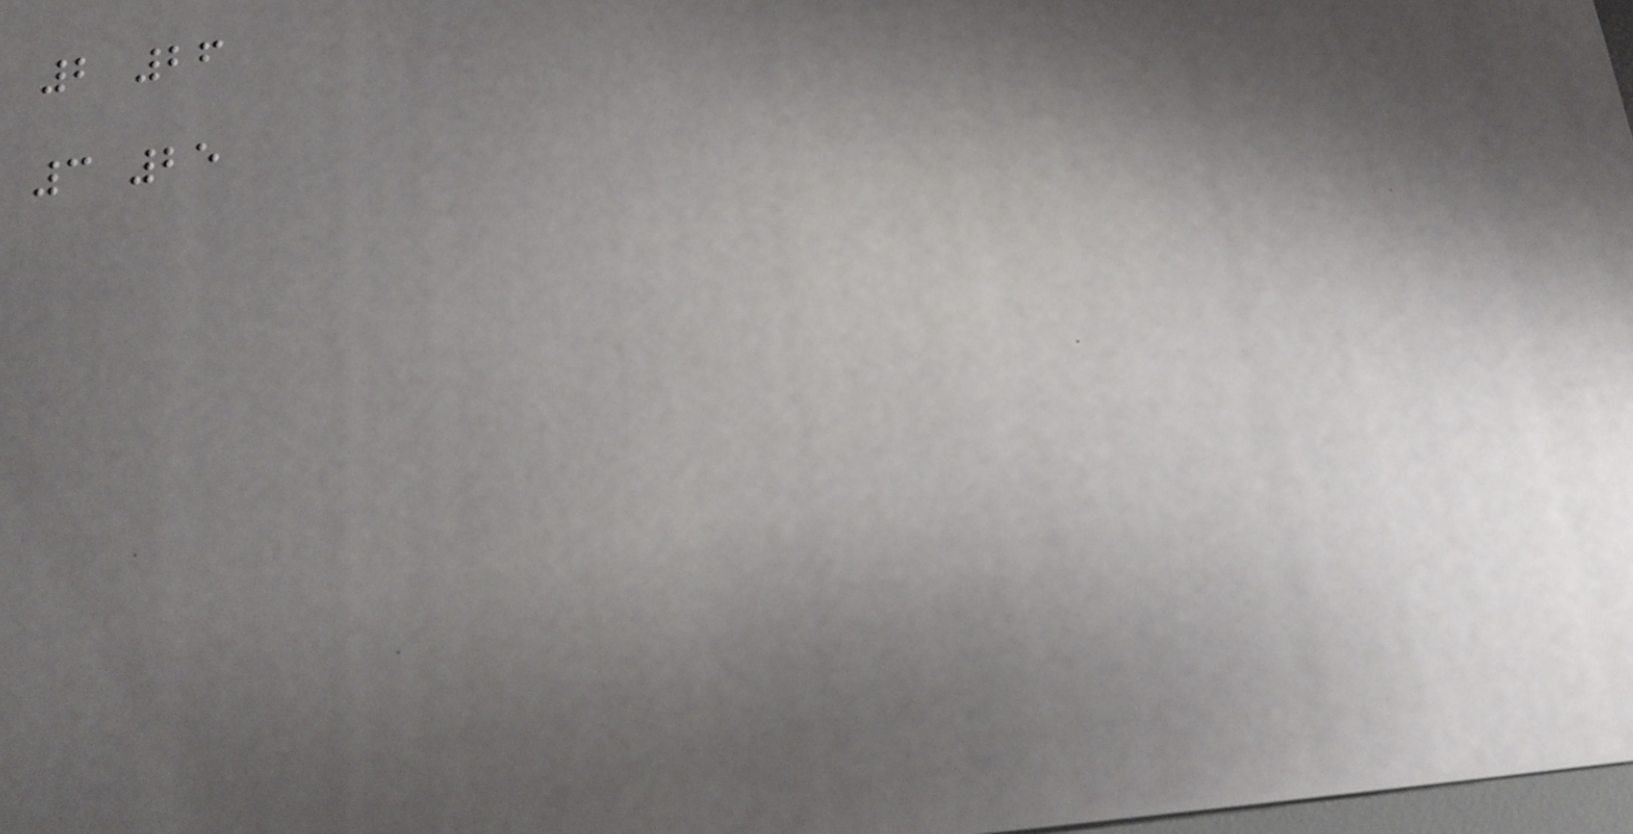2 26
3 25
